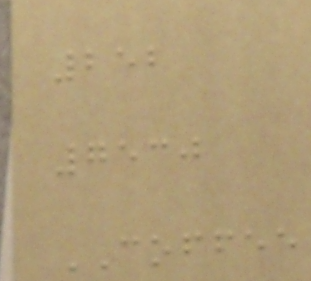252
7530
COFFEE
